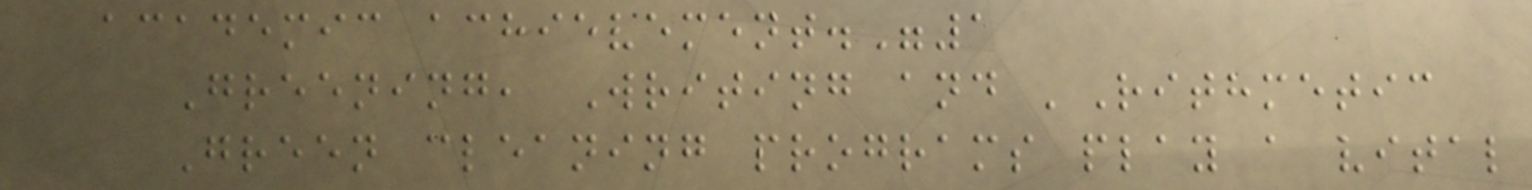academic achievement."1
Greening, Writing and 'Rithmetic
Green cleaning programs play a vital
